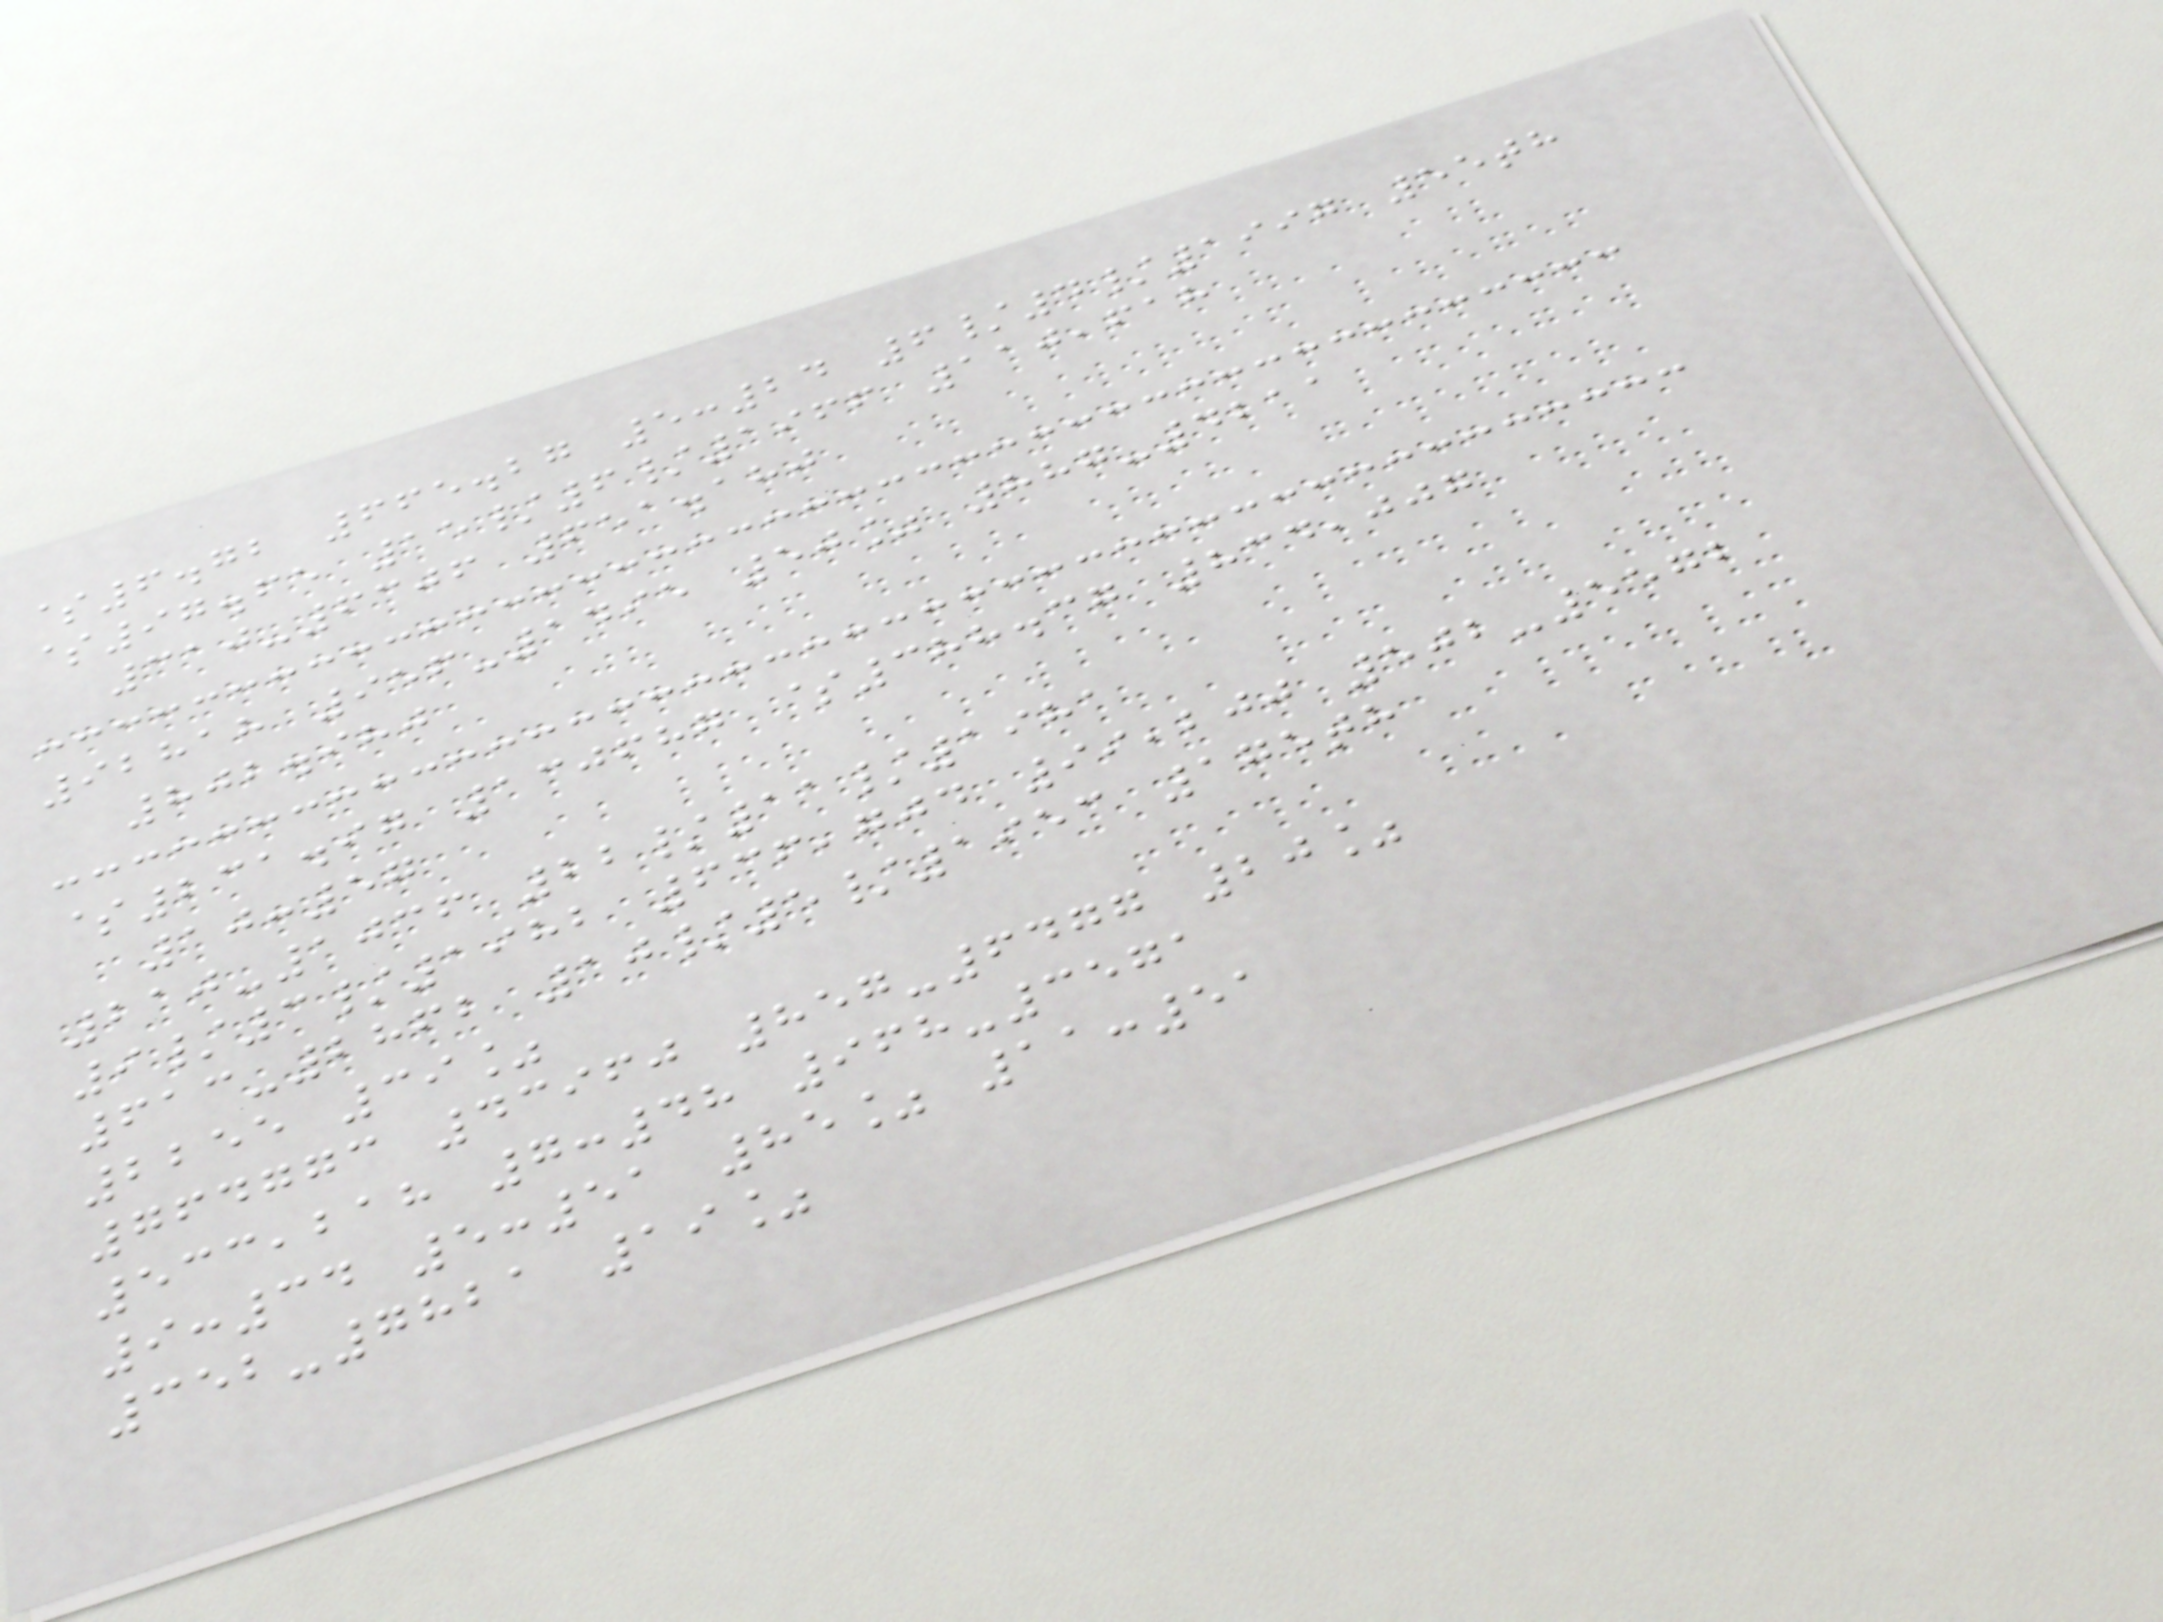$6.72 665.27 5:24 6/4/1997 55th
$97.65 15/6/1966 110,618
310-6306 651.180
92818 956-1495 50% 887-4211
802.980
$231.97 130687 $388.37 834,007
10:57
210-1036 22/11/1981
9/3/1982 636,704 99,200 502-5572
613-2862 10/5/1953 175th
2255 39%
764773 43960 857-6477 20%
533,218 7:48 968-3571
9:34 5:51 85% 11:51
352-7821 19%
